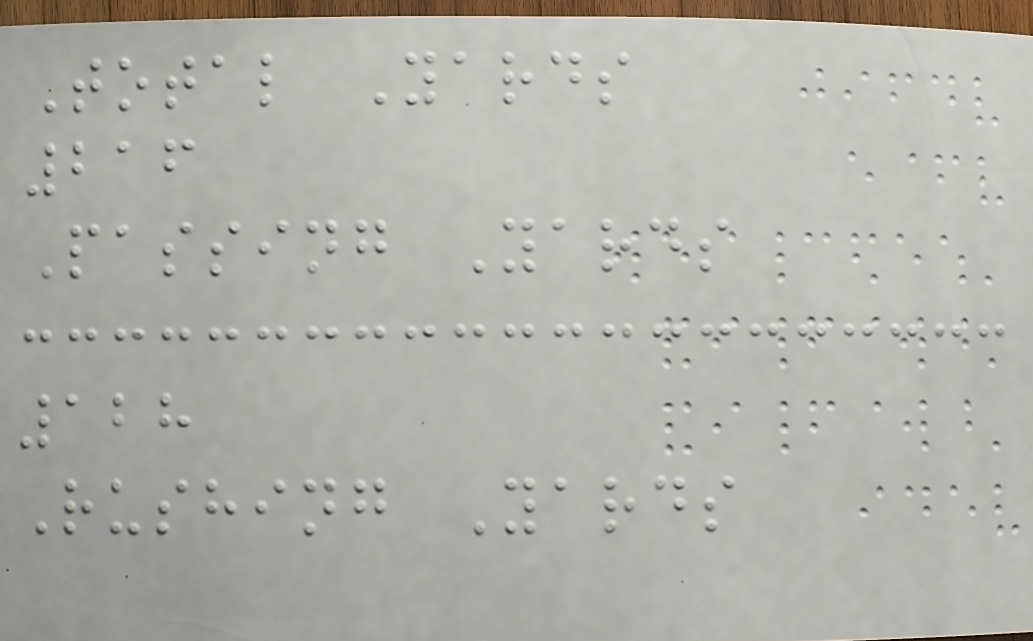Total Yards
216
Passing Yards
128
Rushing Yards
